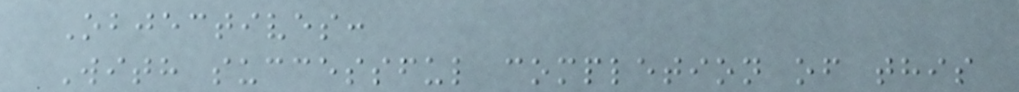Objectives:
With successful completion of this
